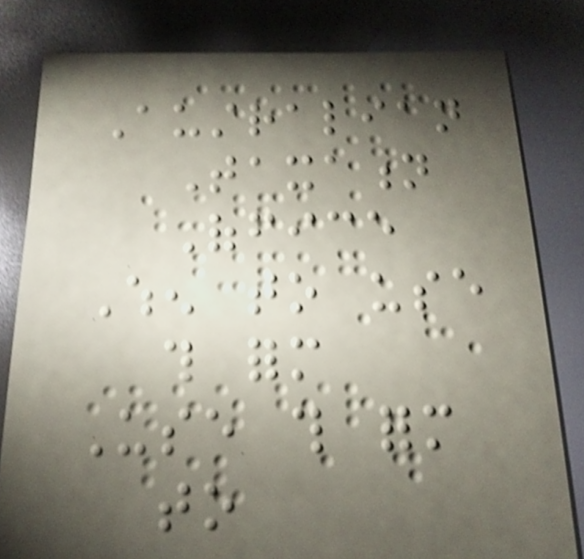Australian
Taxation
Office
When to use
this form
Use this form
to
